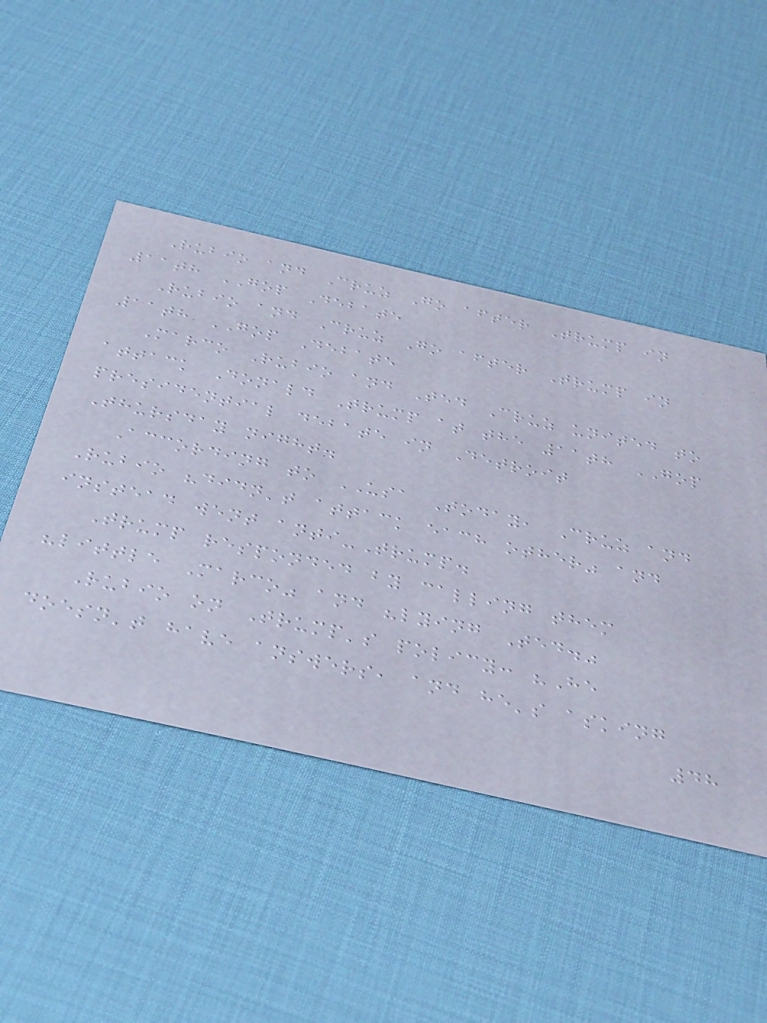Rubio and Cruz Go after Trump in
11th GOP Debate
Rubio and Cruz Go after Trump in
11th GOP Debate
Marco Rubio and Ted Cruz united to
attack Donald Trump at the 11th GOP
presidential debate in Detroit
Thursday night.
According to USA Today, Cruz and
Rubio "didn't attack each other" and
instead went anti-Trump.
Trump responded by calling them
"little Marco" and "lying Ted."
Rubio on Trump's policy: "He
doesn't have answers, and he's asking
48
